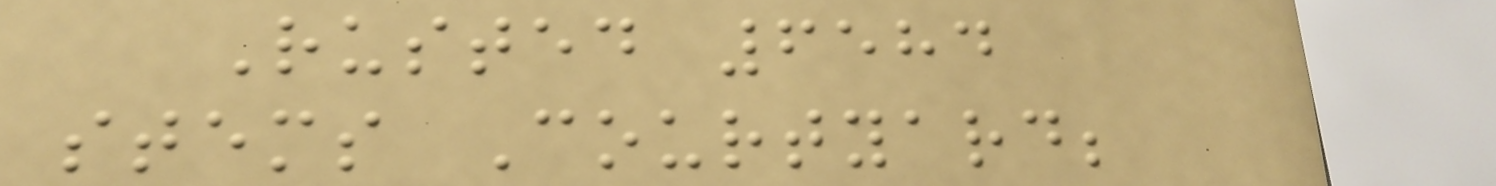Rusted 6584
stems Courtyard;
